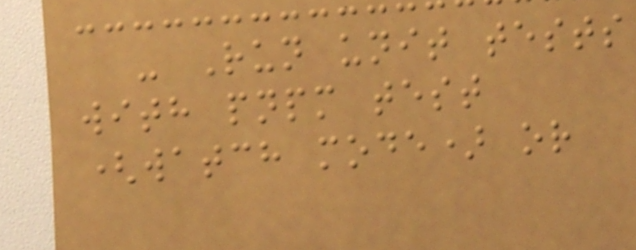- Run unit tests
with pnpm test
(watch mode) or
